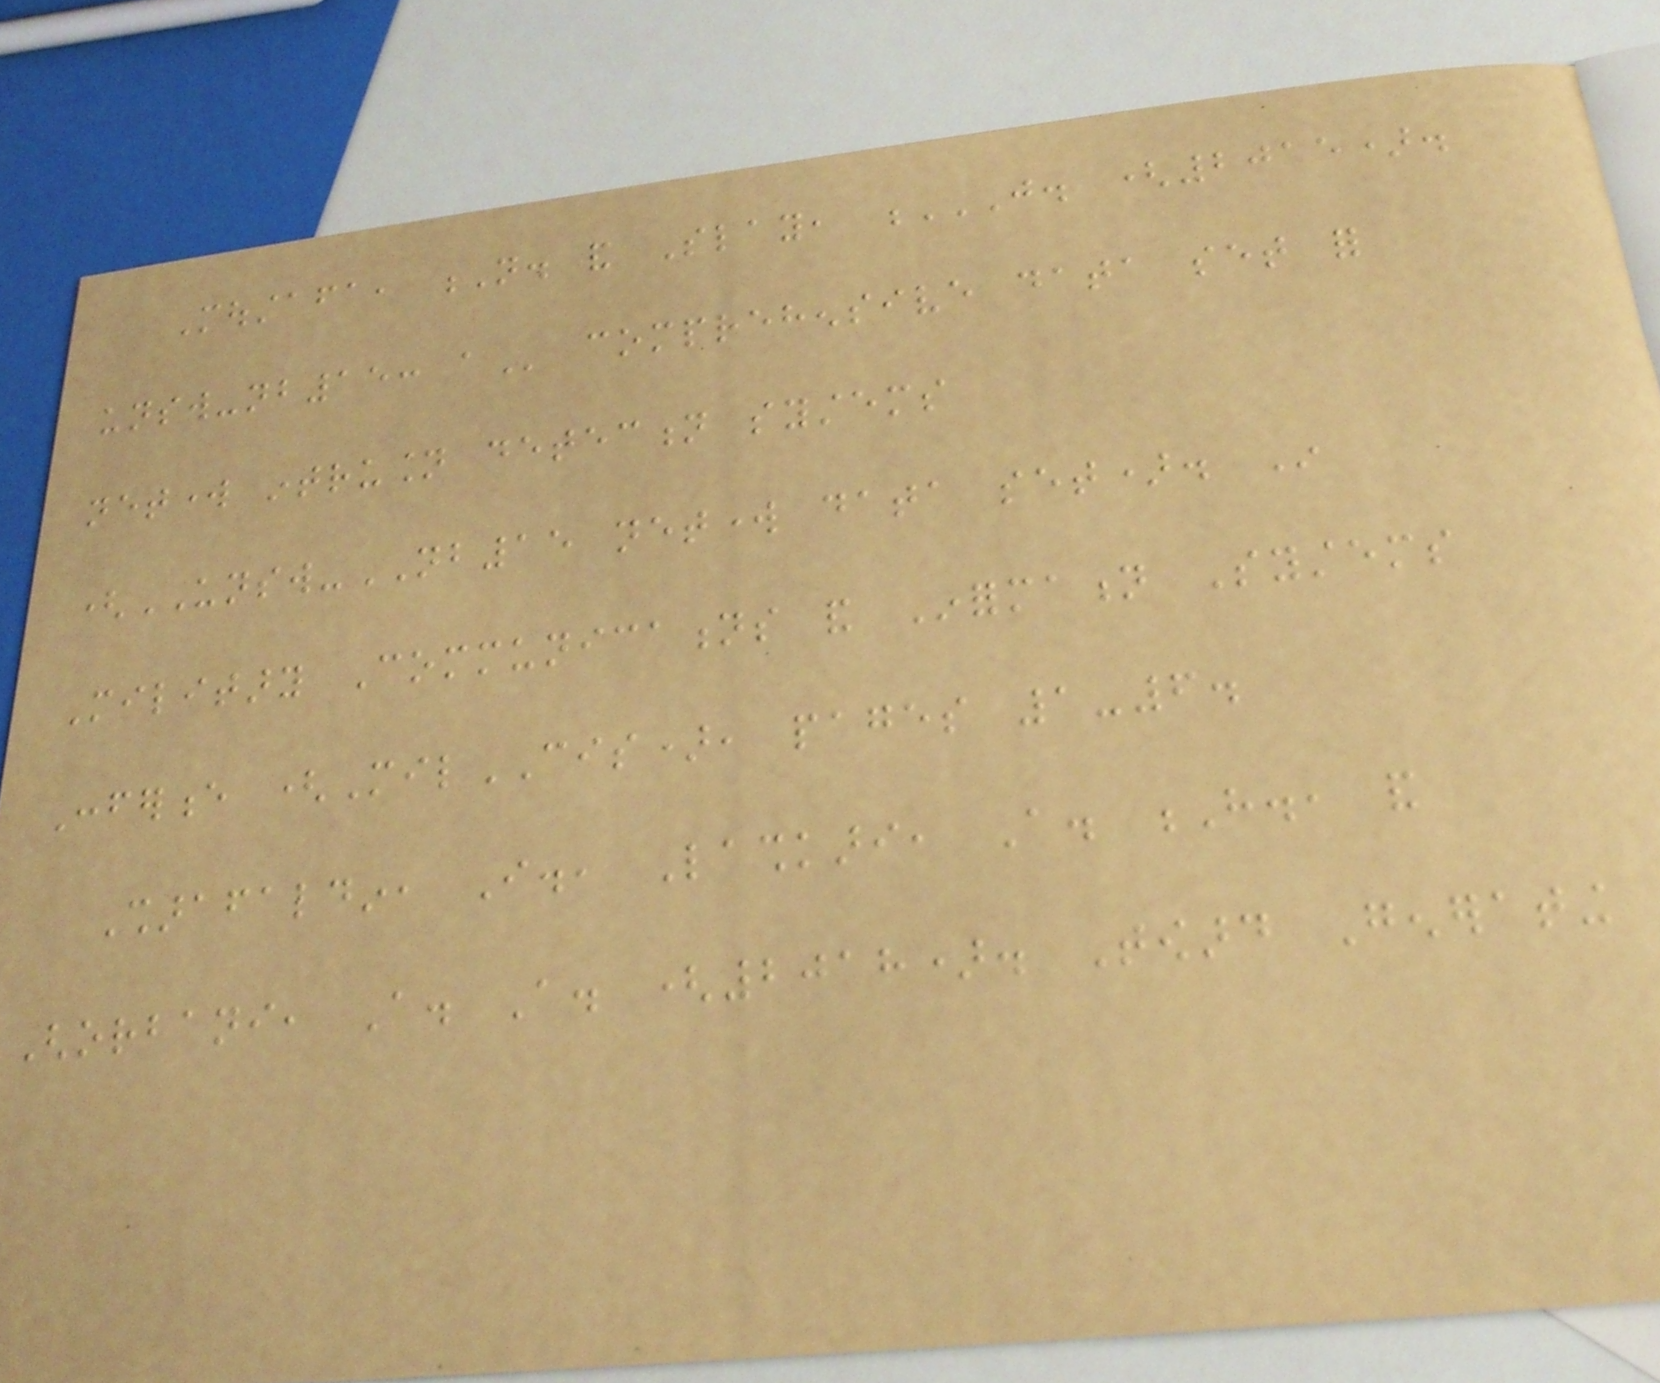Moustafa, N. and Slay, J. (2015).
UNSW-NB15: A comprehensive data set for
network intrusion detection systems
(UNSW-NB15 network data set). In
Military Communications and Information Systems
Conference (MilCIS), pages 1-6.
Sharafaldin, I., Lashkari, A. H., and
Ghorbani, A. A. (2018). Toward Generating
